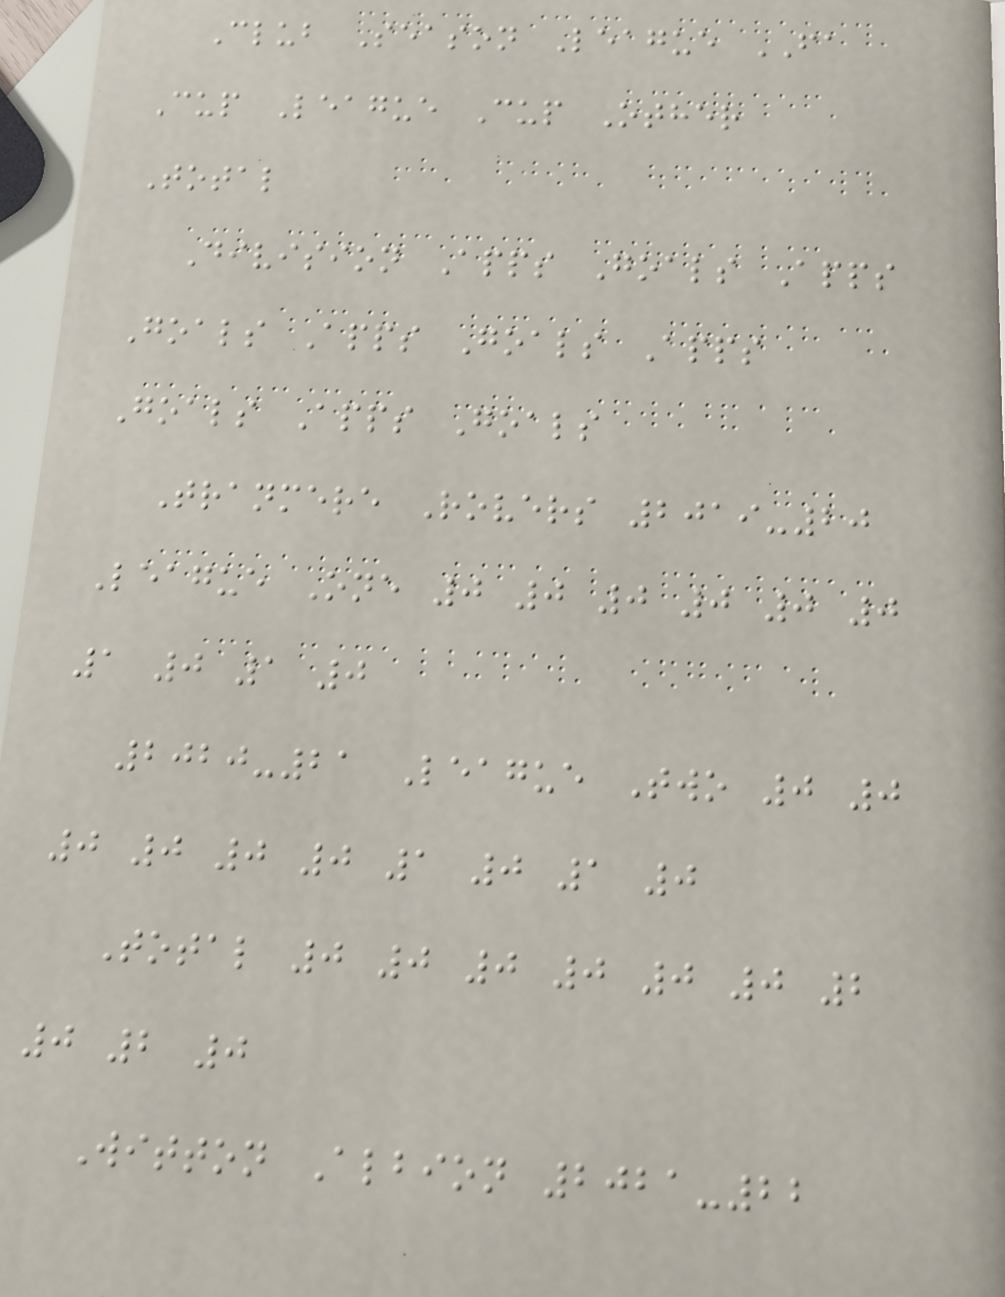Club Season League FA
Cup League Cup Other
Total
Division Apps Goals Apps
Goals Apps Goals Apps
Goals Apps Goals
Tranmere Rovers 2019-20
League One 0 0 0 0 0 0
1 0 1 0
2020-21 League Two 0 0
0 0 0 0 1 0 1 0
Total 0 0 0 0 0 0 2
0 2 0
Witton Albion 2021-22
